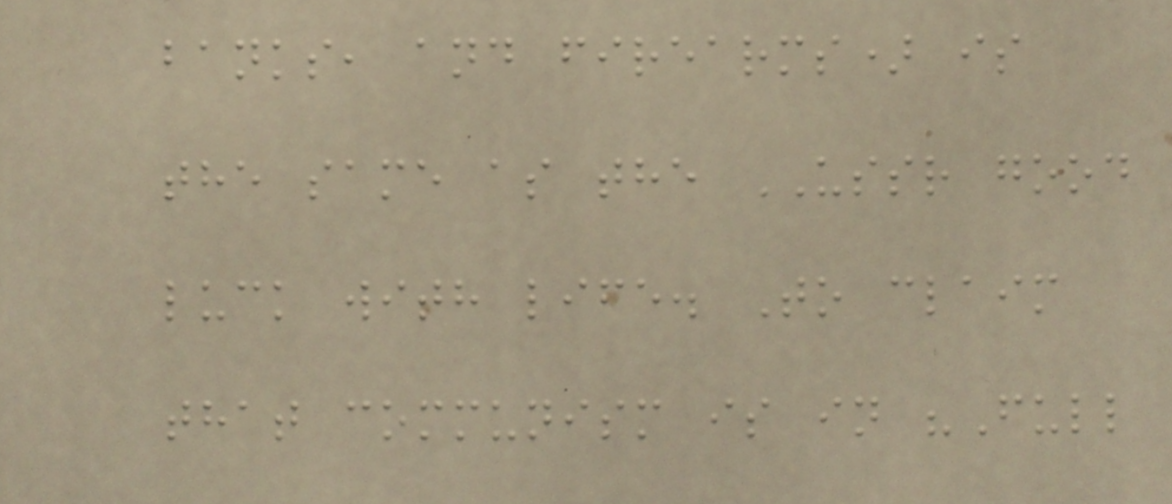banks, and firearms) is
the same as the USSR good
luck with life. To claim
that communism is in "Full
